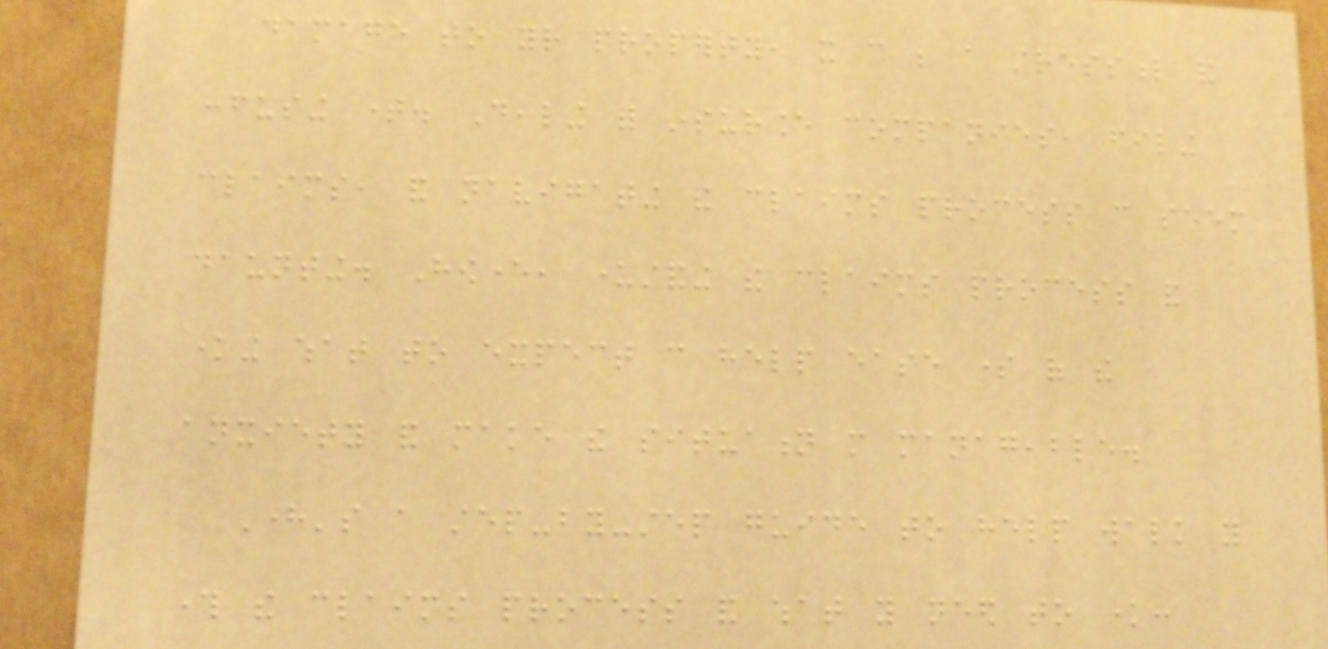damage to your property, it can be a stressful and
confusing time. Dealing with insurance companies, filing
claims, and navigating the claims process can seem
daunting. However, understanding the claims process and
knowing what to expect can help ease some of the
anxiety and make the situation more manageable.
Here's a step-by-step guide to help walk you
through the claims process and what you need to know:
